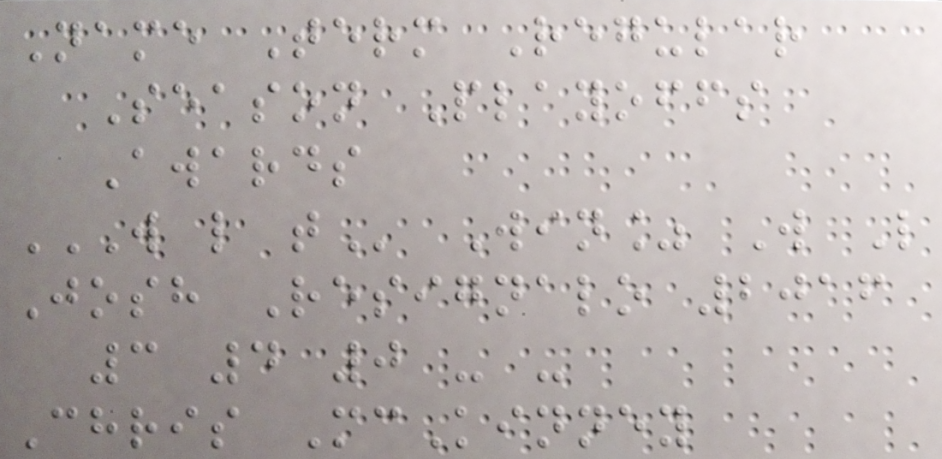Name Term Regular
Season Playoffs
Awards
W L T Win% W L
Josh Resignalo 2016
3 4 0 - -
Chris McKinney
